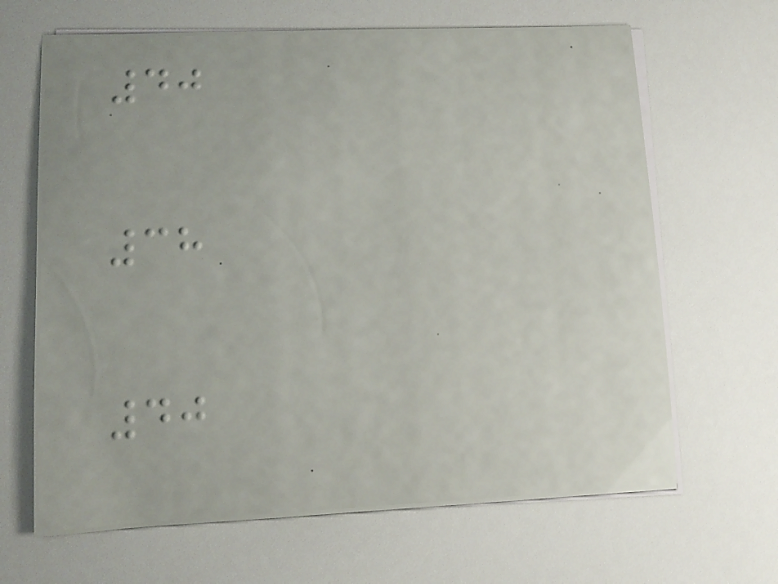40
38
40
